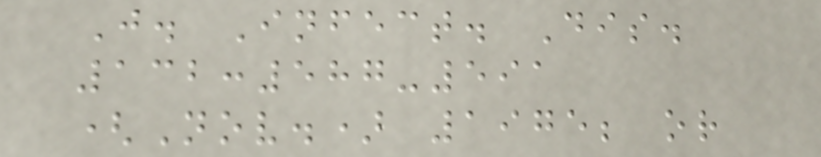J. Infect. Dis.
132:587-591
(Nov.) 1975; or
